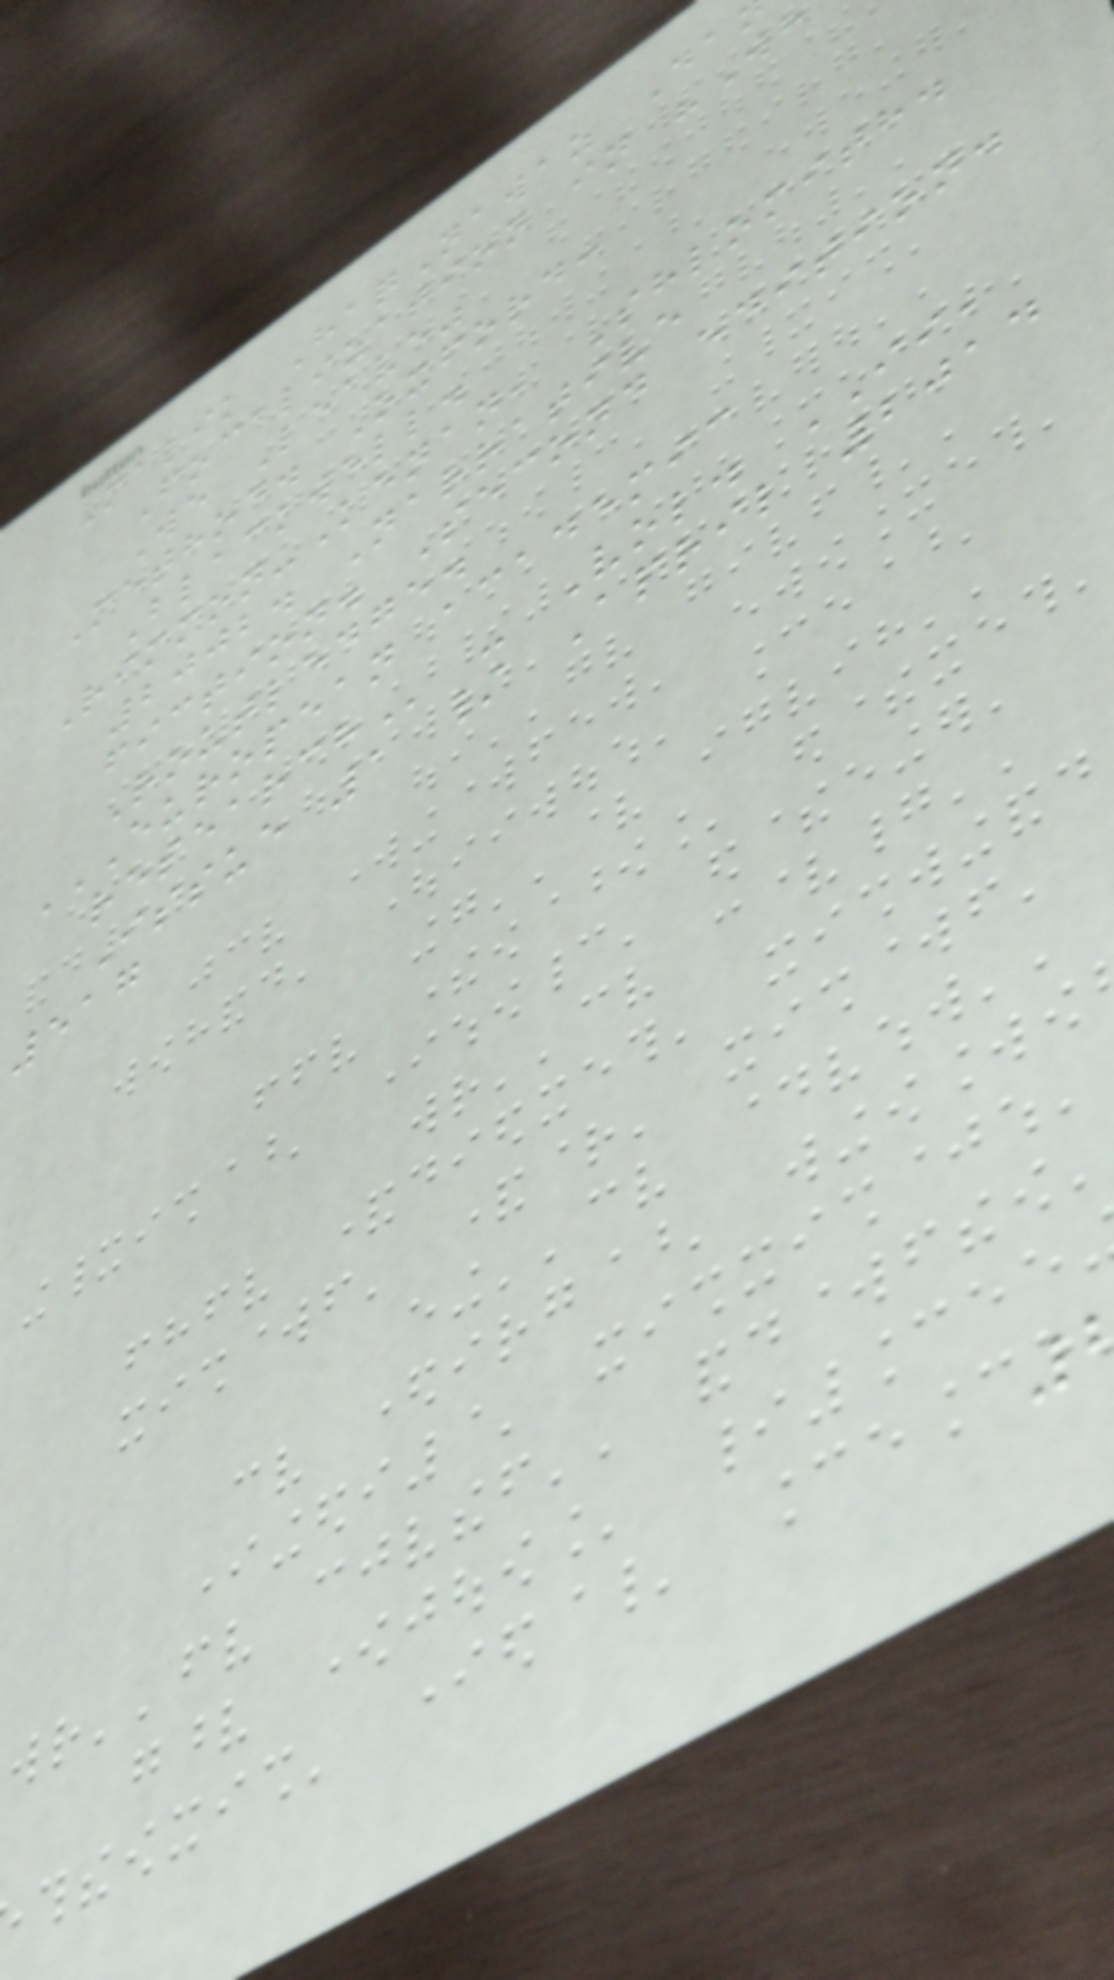Malik HaqNawaz Da
Focalization in "Wh
We Leave"
Method. Oxford:
Blackwell.
Rimmon-Kenan, Shlomith.
2002. Narrative
fiction. Second edition.
Routledge.
EUROPEAN ACADEMIC
- Vol. II,
Issue 1 / April 2014
517
